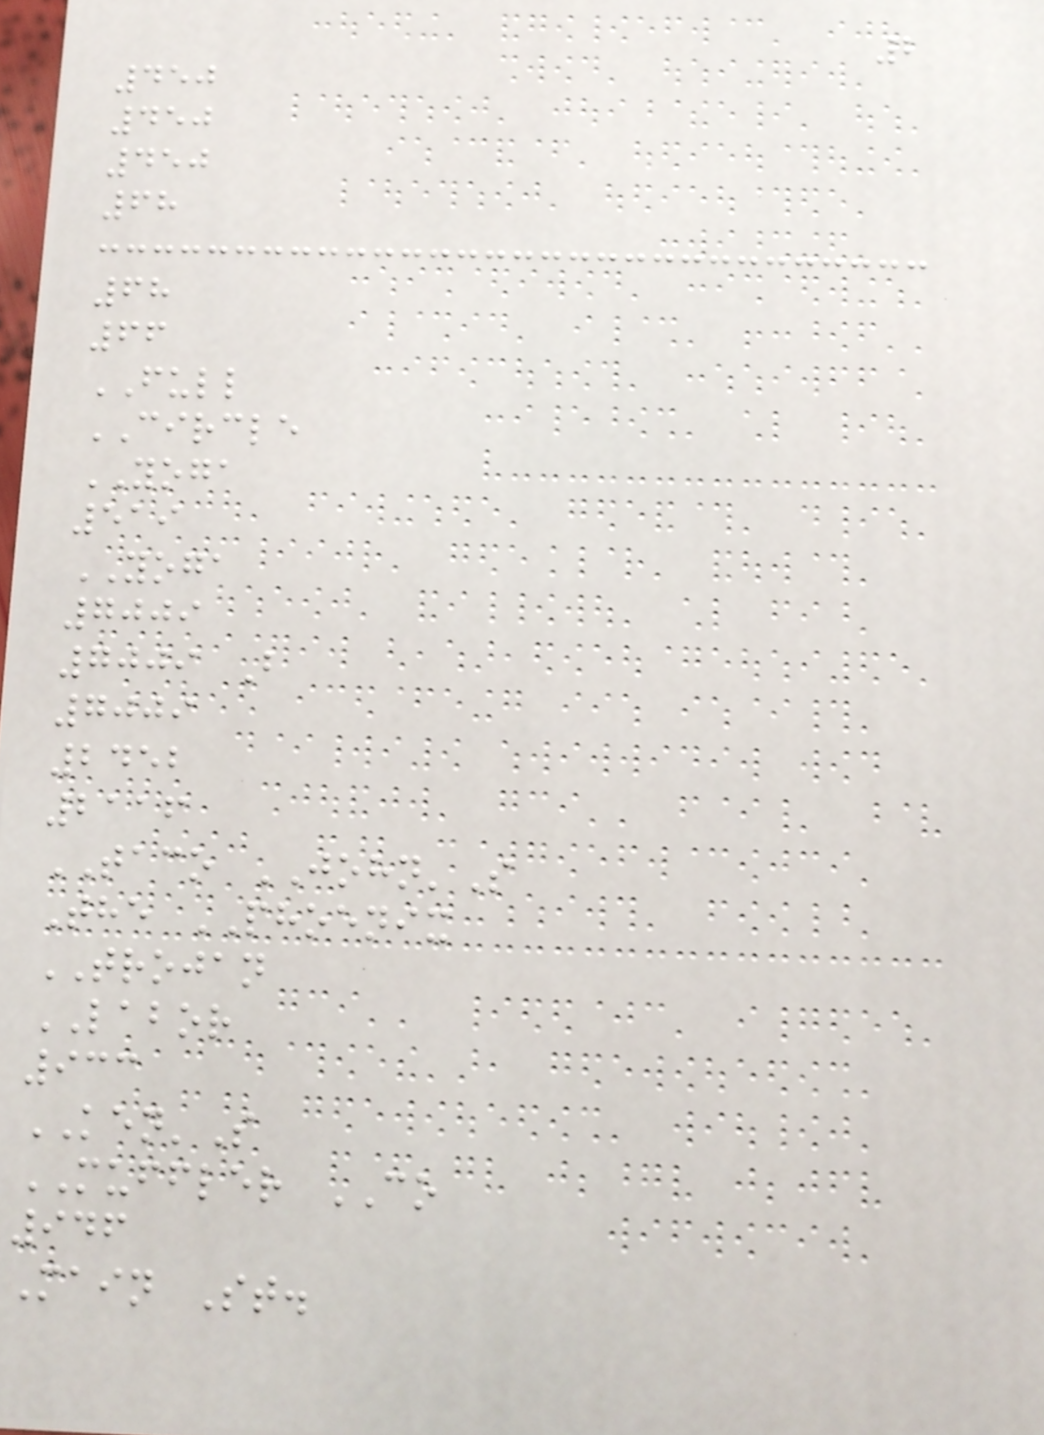2
450
450
450
68
68
66
FULL
CIRCLE
YOGA
519
YOGA
7009
7009 B
7009
2452
2116
TACO JOHN'S
The PHOENIX
TROJAN
LABOR
933
KEN'S
MUFFLER CO
946
Main St.
